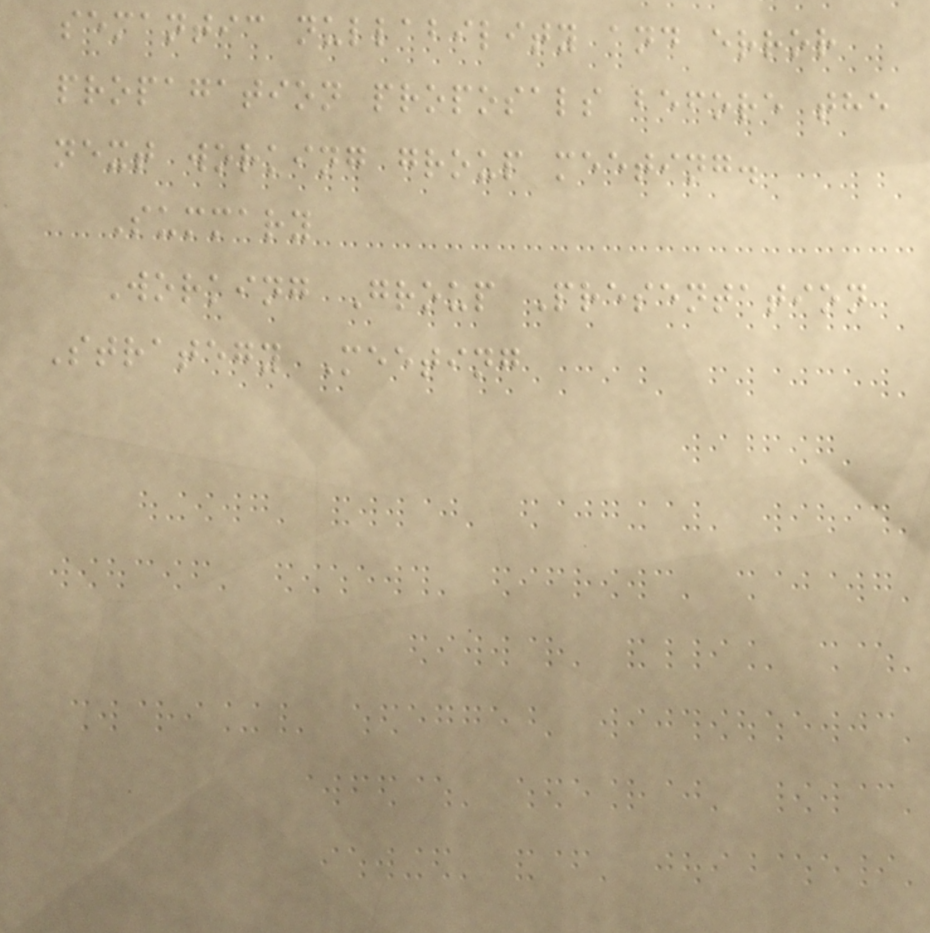semantic nullability and error
propagation proposals before the
next working group meeting.
Summary
Working Group Presentation
Strategy Meeting
